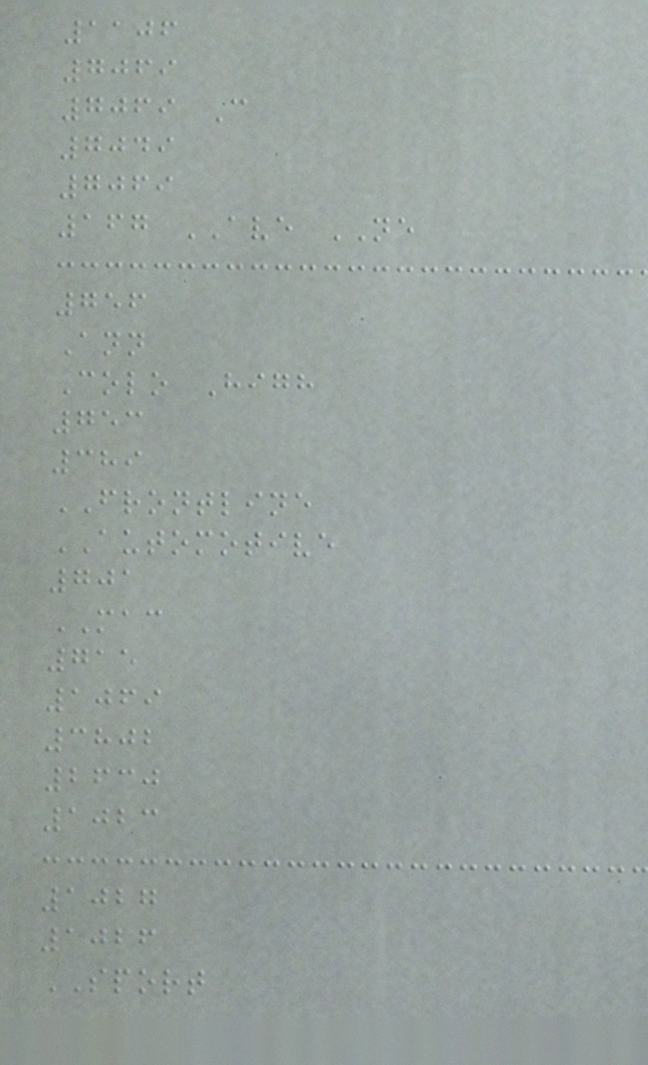1106
7069
7069 C
7049
7069
167 AVE NE
756
Ann
Colo High
753
389
FRONTLINE
AUTOMOTIVE
701
MAC
715
1069
3802
2630
1023
1027
1026
SPORT
